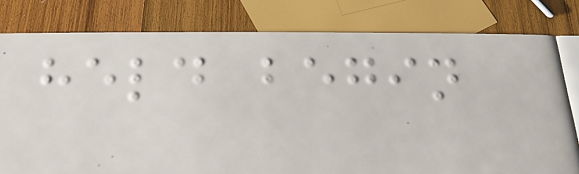held begin
